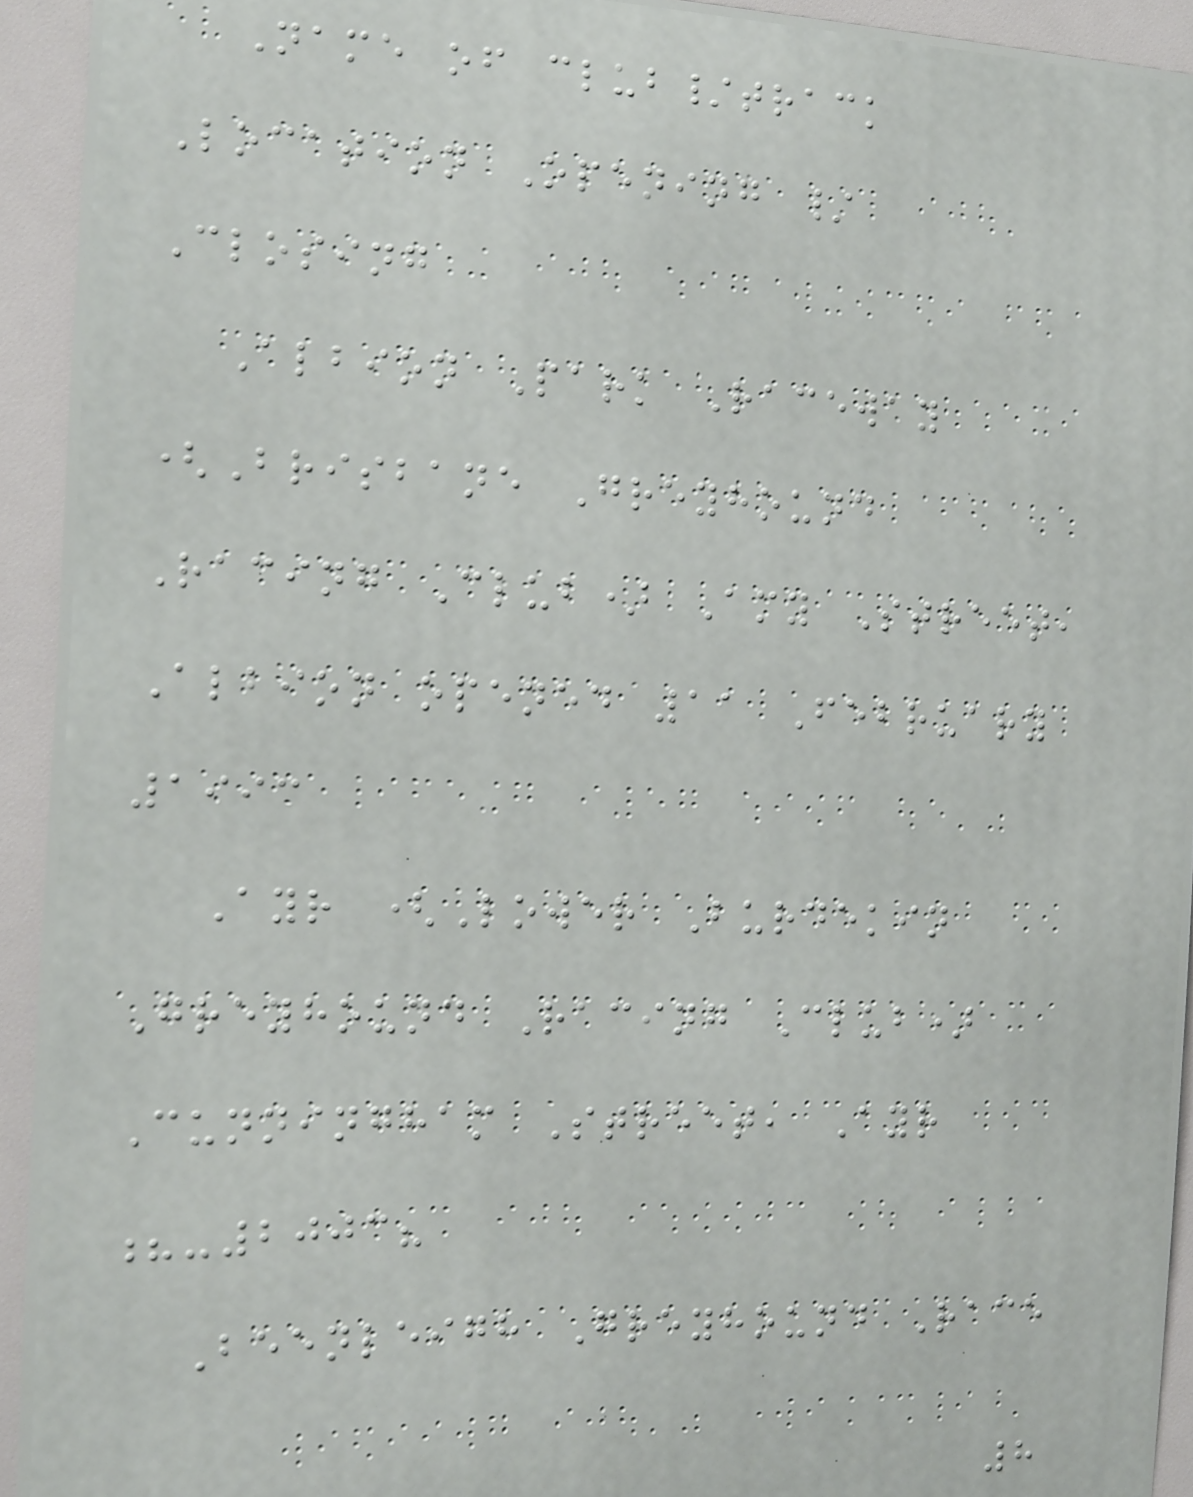Name of club/track
Location Opening /
Closing
Albion Park Raceway
(Brisbane Greyhound
Racing Club) Amy Street,
Albion opened 11 February
1993
Ayr (Lower Burdekin
Greyhound Racing Club)
Cunningham Street, Ayr
?-2003?
Beenleigh Greyhound Race
8
